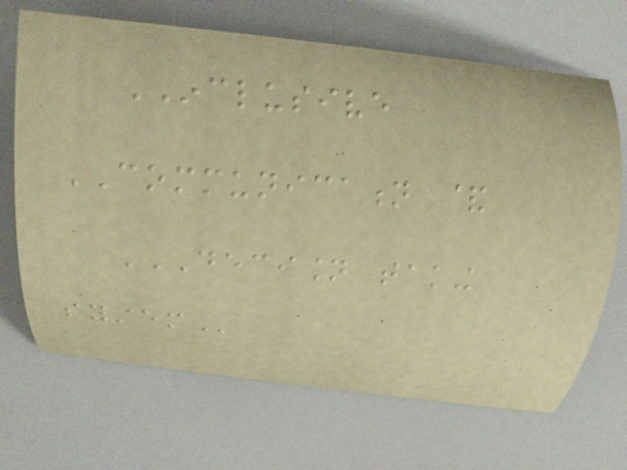INCLUSIVE
COMMUNICATION &
DECISION TAKING
SYSTEM
